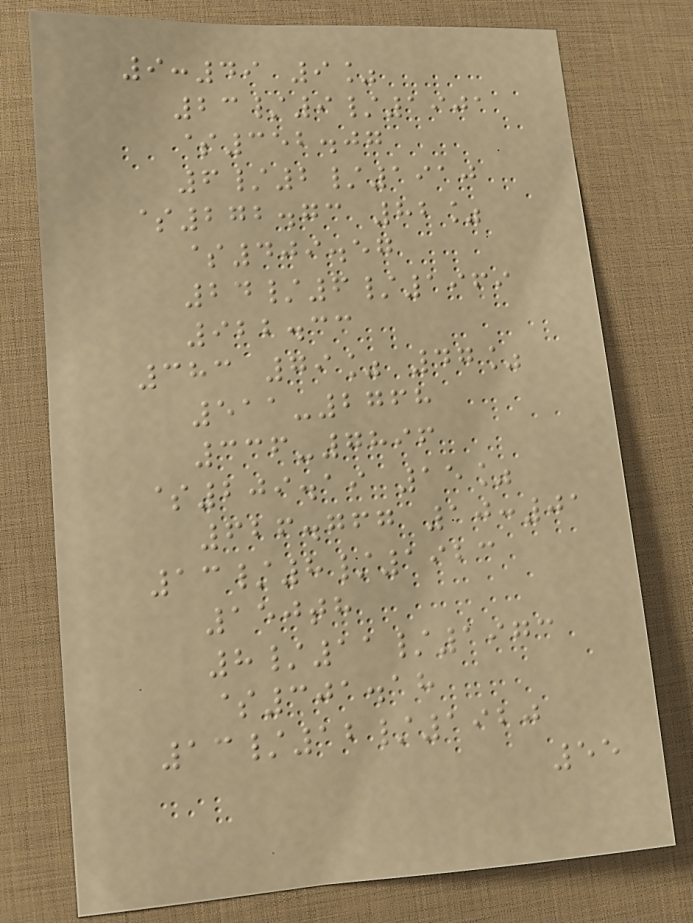9:49 9%
23/9/1901
$352.07
6/2/1910
$272.73 82%
$409.57
24/6/1969
922.33
383 79% 47%
511-2768
336-7896
$209.19 15%
626.767 10:01
13/8/1923
150th
8/11/1973
$301.18
13/12/1920
55
